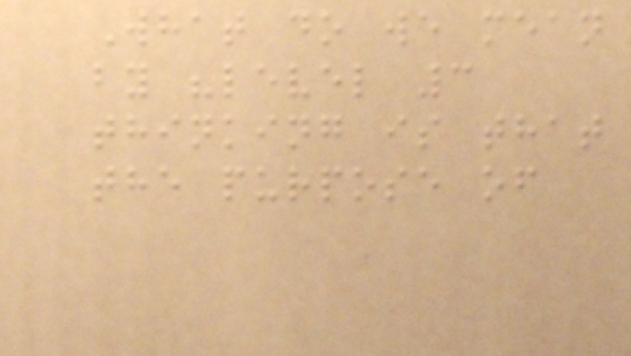What do we mean
by "level 3
thinking is that
the purpose of
